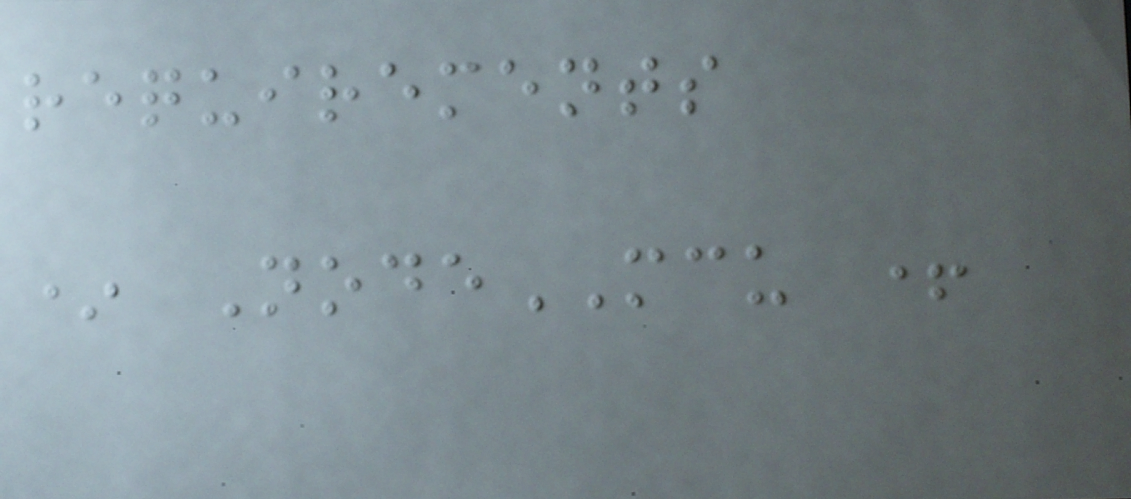requirements
* NodeMCU +
